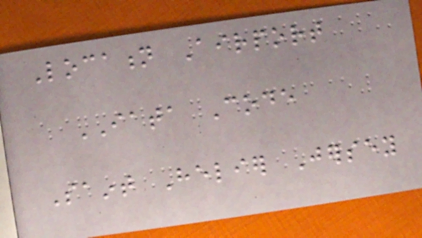Location Airport
IATA Code
Saint Helier Jersey
